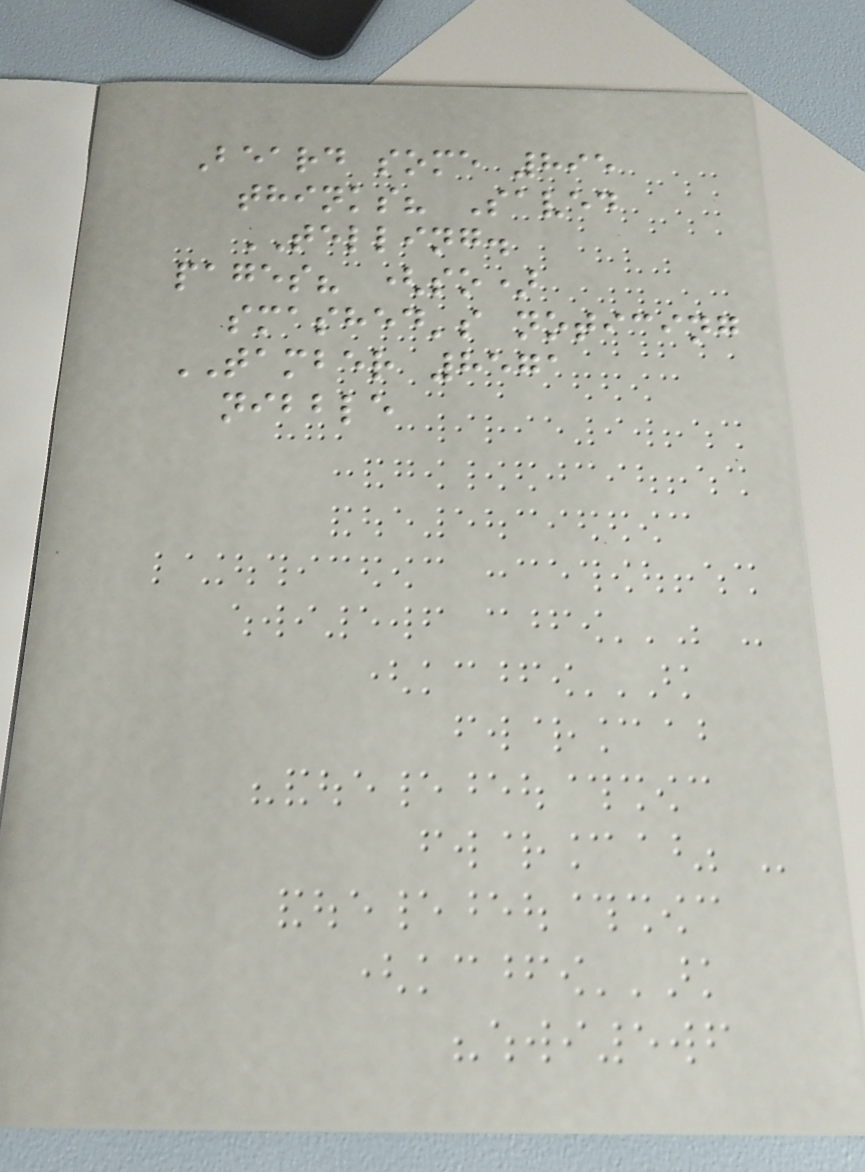Beard some 895
thinks? Saved
TELLING.
pages? (so)
smashed's noticing
TAMBER 8571
nibble
